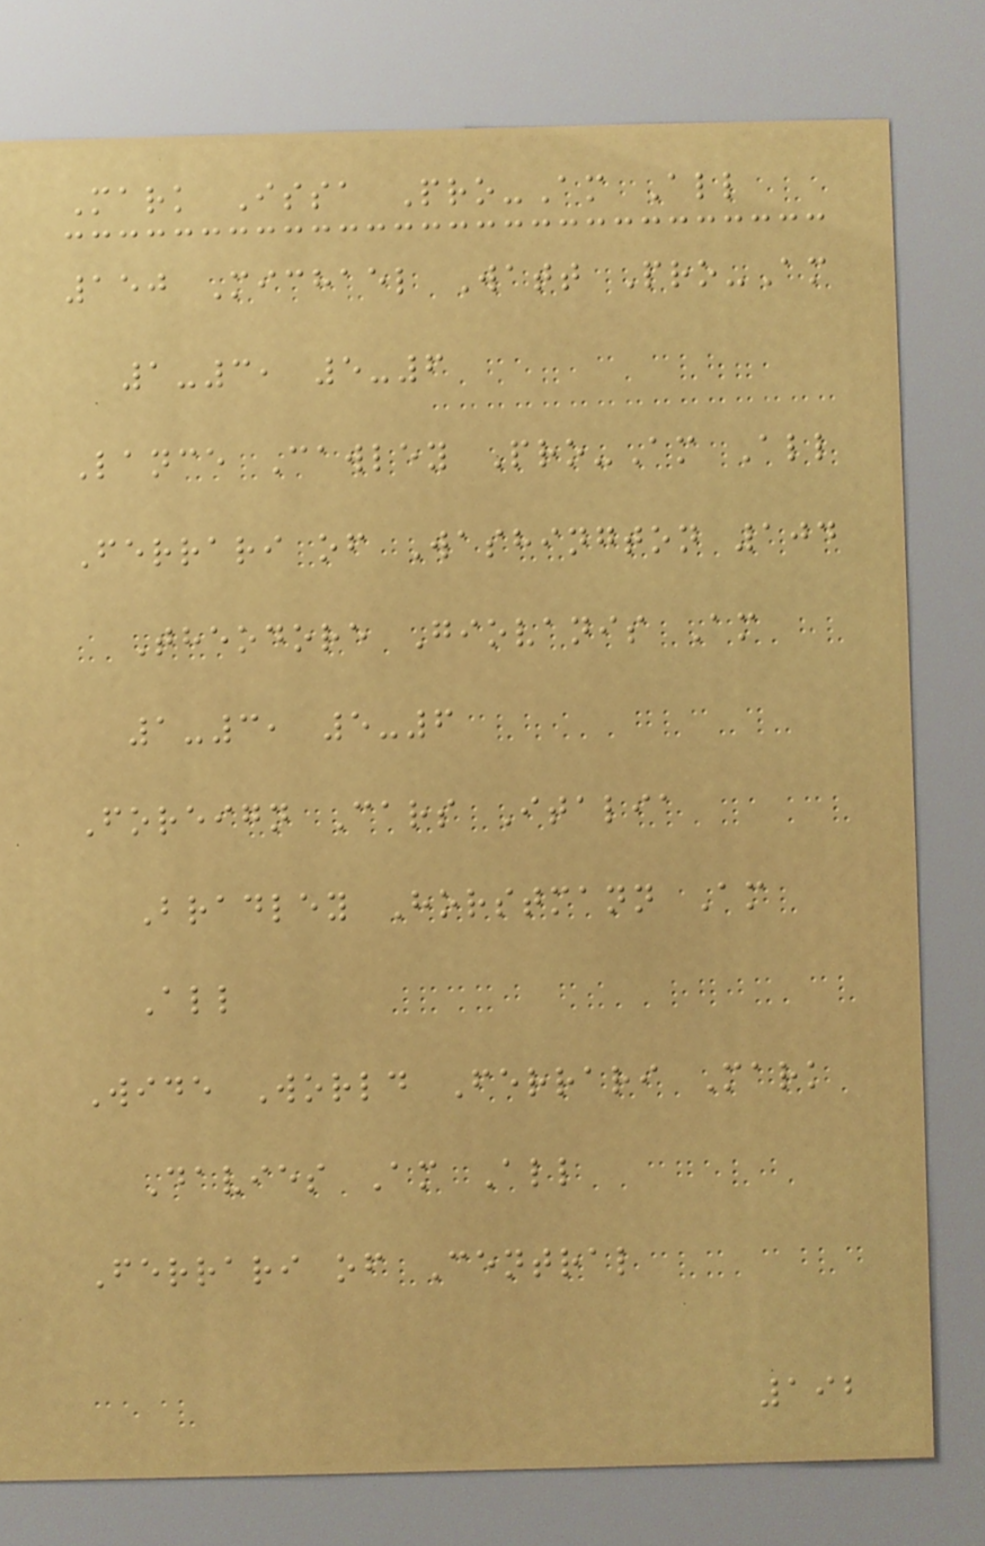Mark Issa Pro-Am All
150 Michael Watt Pro-Am
1-3, 5-6
Lance Cawley Pro-Am All
Ferrari of Washington 104
Theodore Giovanis Am
1-3, 5-6
Foreign Cars Italia
Bradley Horstmann Am
All
Wide World Ferrari Mark
Davies Am All
Ferrari of Central
192
